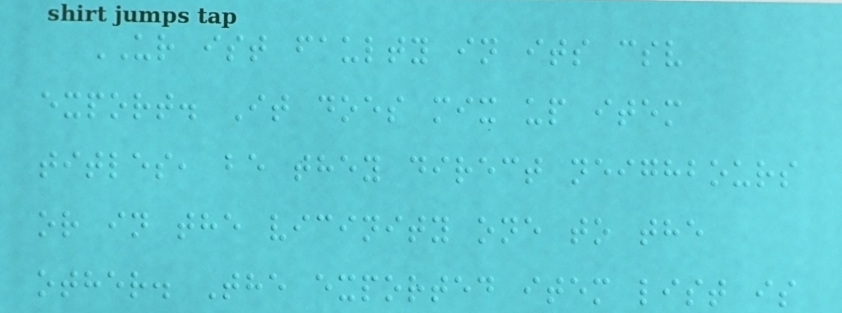UR ist faulty in its csv
export. It does mix up item
titles, be they direct neighbours
or in the vicinity one to the
other. The exported item list is
